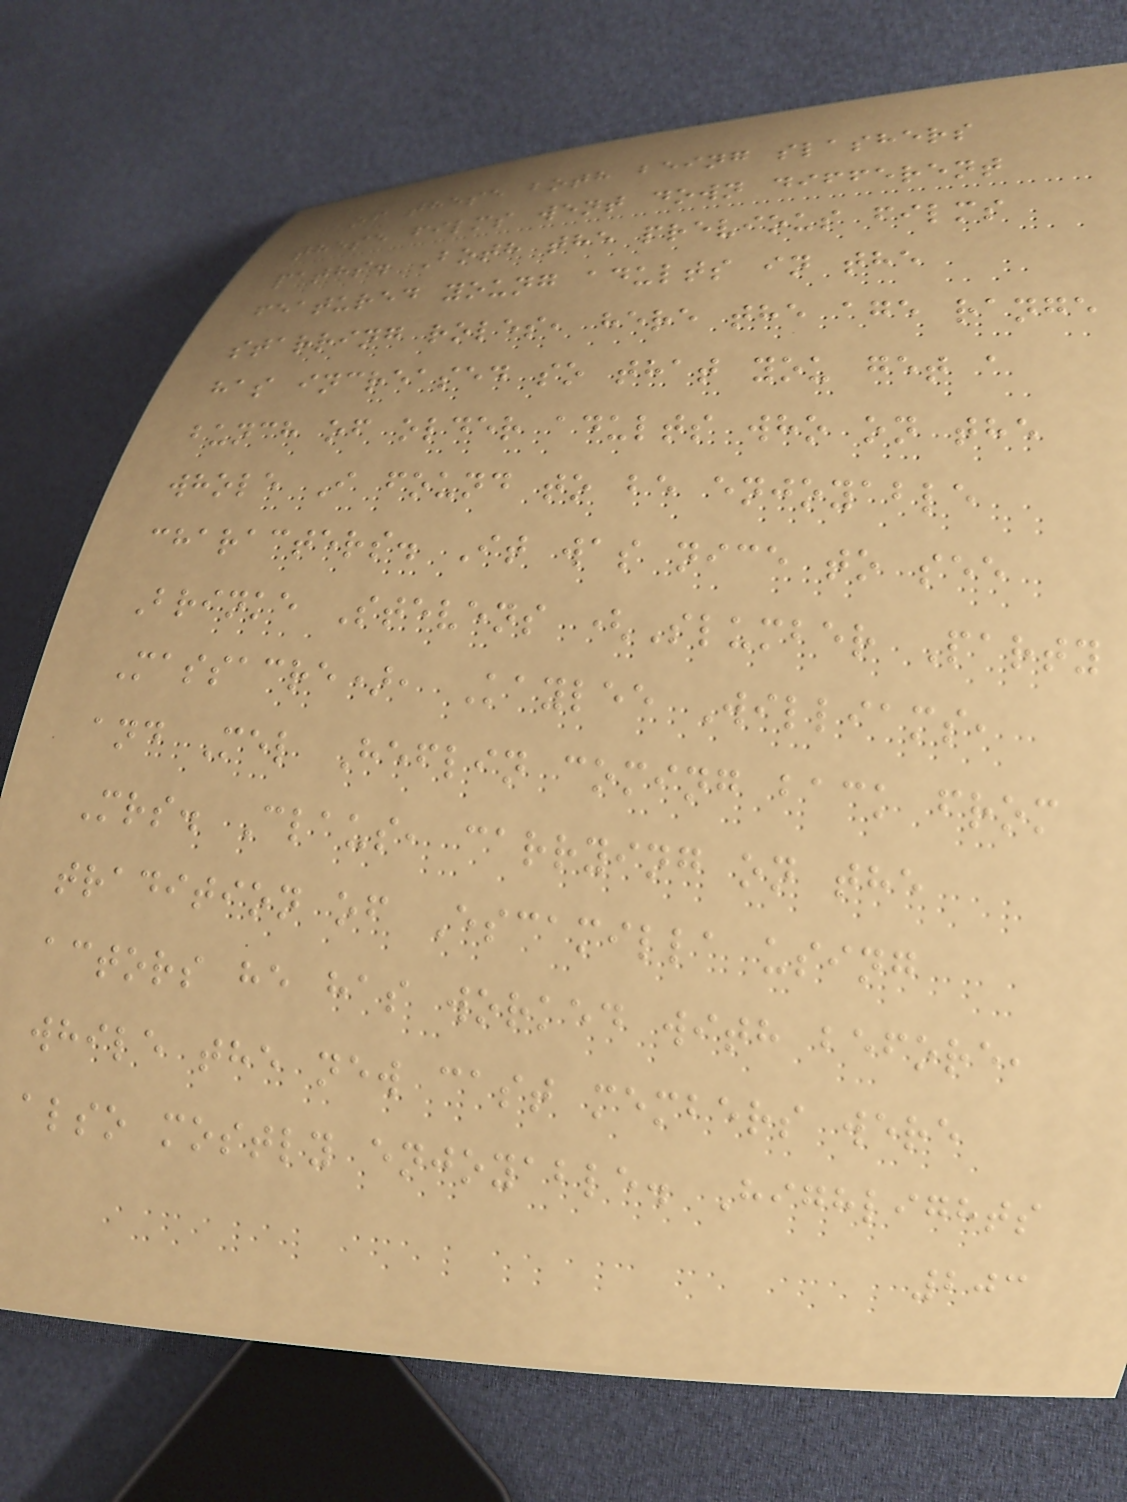of these both being slashers
these films went down different
paths. Both the previous films
featured young adults in the
starring roles, here the age range
has increased so that you get a
bunch of older adults who on the
whole I found to be enjoyable
characters. It was nice to see
Brinke Stevens (Slumber Party
Massacre), Kaylee Williams,
and Mel Heflin coming back from
Mrs. Claus, carrying on the
tradition of Escamilla using
actors he has worked with before,
while the new cast members were
also mostly enjoyable. Highlights
203
